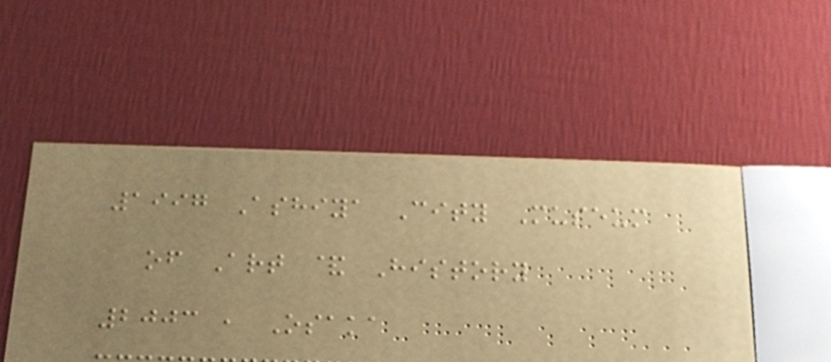1997 Ashiya City Museum
of Art & History
2003 , Osaka
